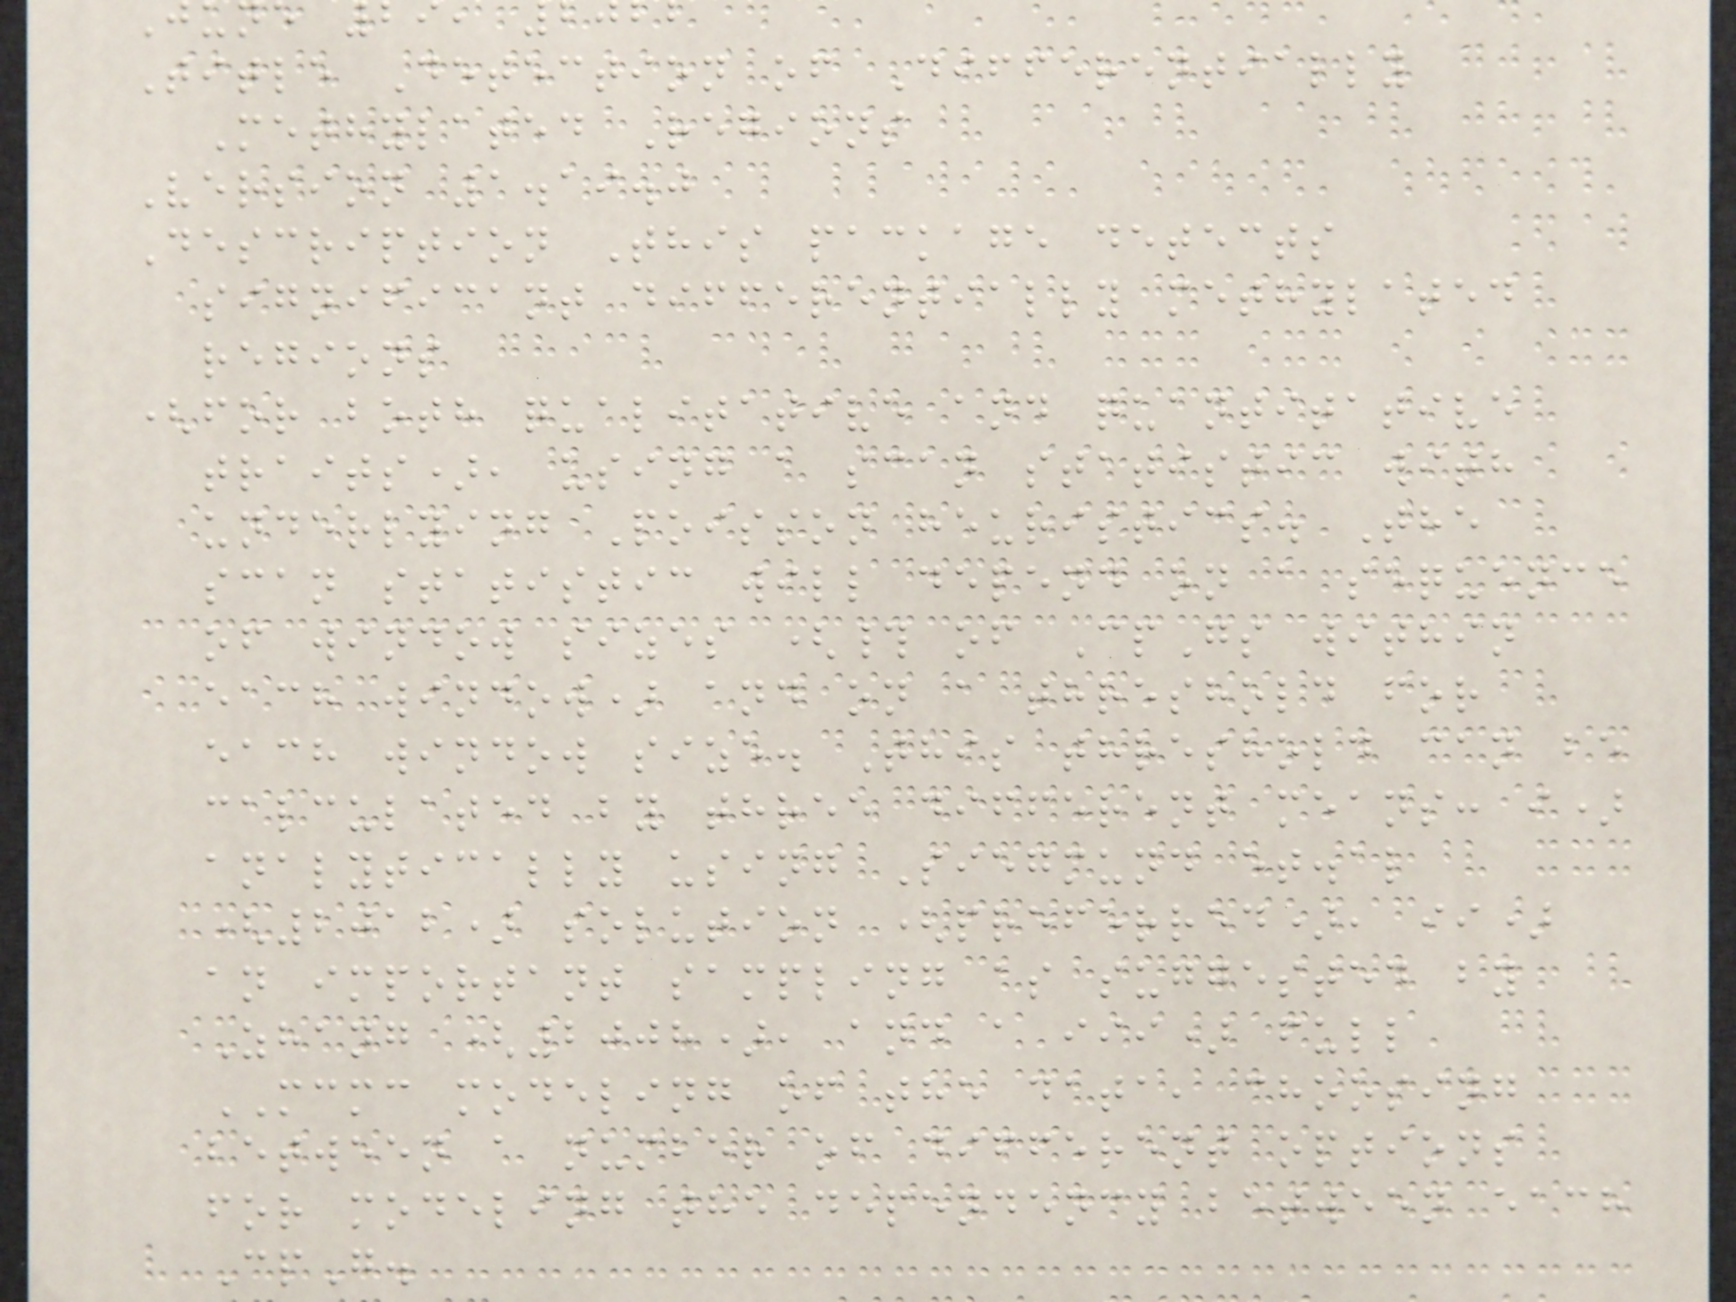Title Detection of Differentially
Methylated Regions
Version 1.19.0
Description This package detects
significant differentially methylated
regions
(for both qualitative and quantitative
traits), using a scan statistic with
underlying Poisson heuristics. The
scan statistic will depend on a sequence
of window sizes (# of CpGs within
each window) and on a threshold for
each window size. This threshold can be
calculated by three different means: i)
analytically using Siegmund et.al
(2012) solution (preferred), ii)
an important sampling as suggested by
Zhang (2008), and a iii) full
MCMC modeling of the data, choosing
between a number of different options
for modeling the dependency between each
CpG.
